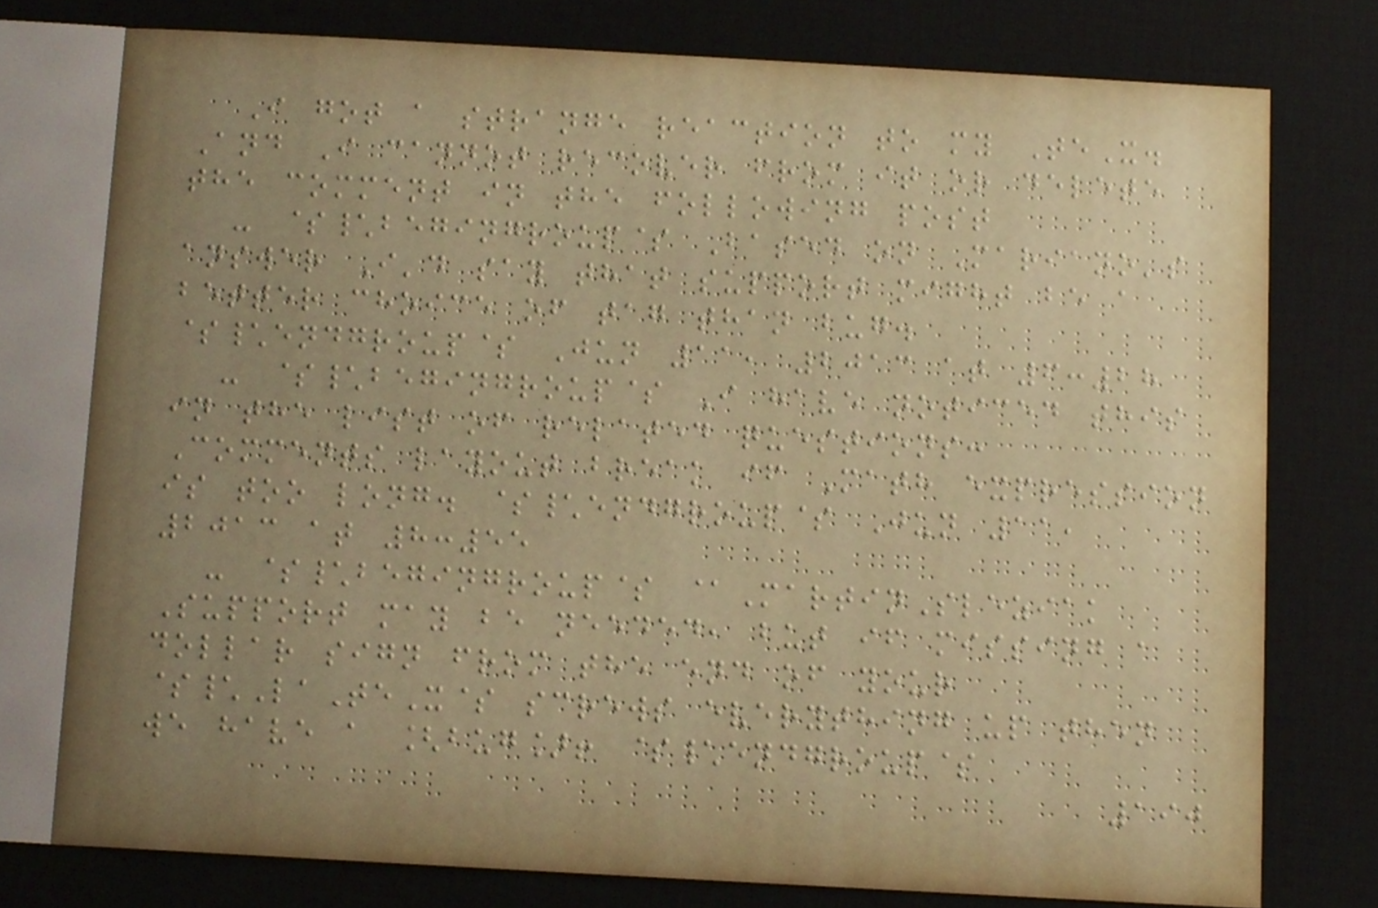I got a strange reaction to my TeX.
And I cannot recover from it or delete
the comment in the following post
- $\begingroup$ Based on Mariano's
answer I'd say that support might be a
better choice of tag than bug.
$\endgroup$ Jun 11, 2013 at 6:28
- $\begingroup$ I have noticed this
in the list of related questions:
Comments layout break if Math expression
is too long. $\endgroup$ Jun 11,
2013 at 8:55
- $\begingroup$ @MartinSleziak
Support may be needed, but if missing a
dollar sign from the end of your
$\LaTeX$ screws everything up then
we have a [bug]! $\endgroup$
190
